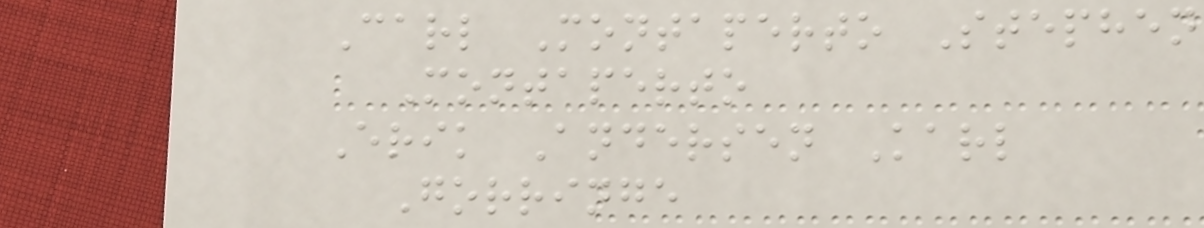Carl Montaperto Stephen
Montaperto
Erik Andersen Karl
Gorringe
